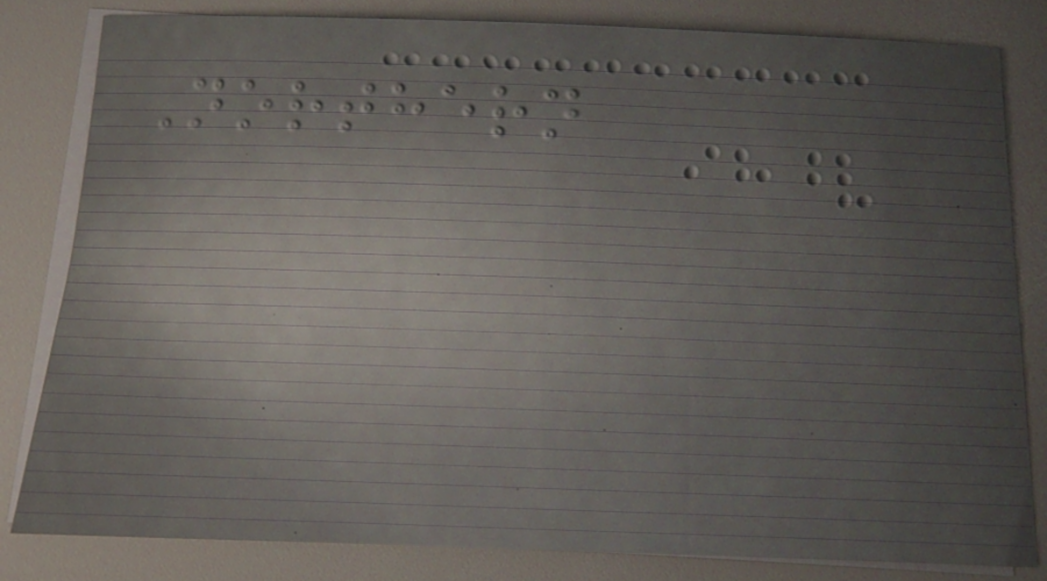Northern
